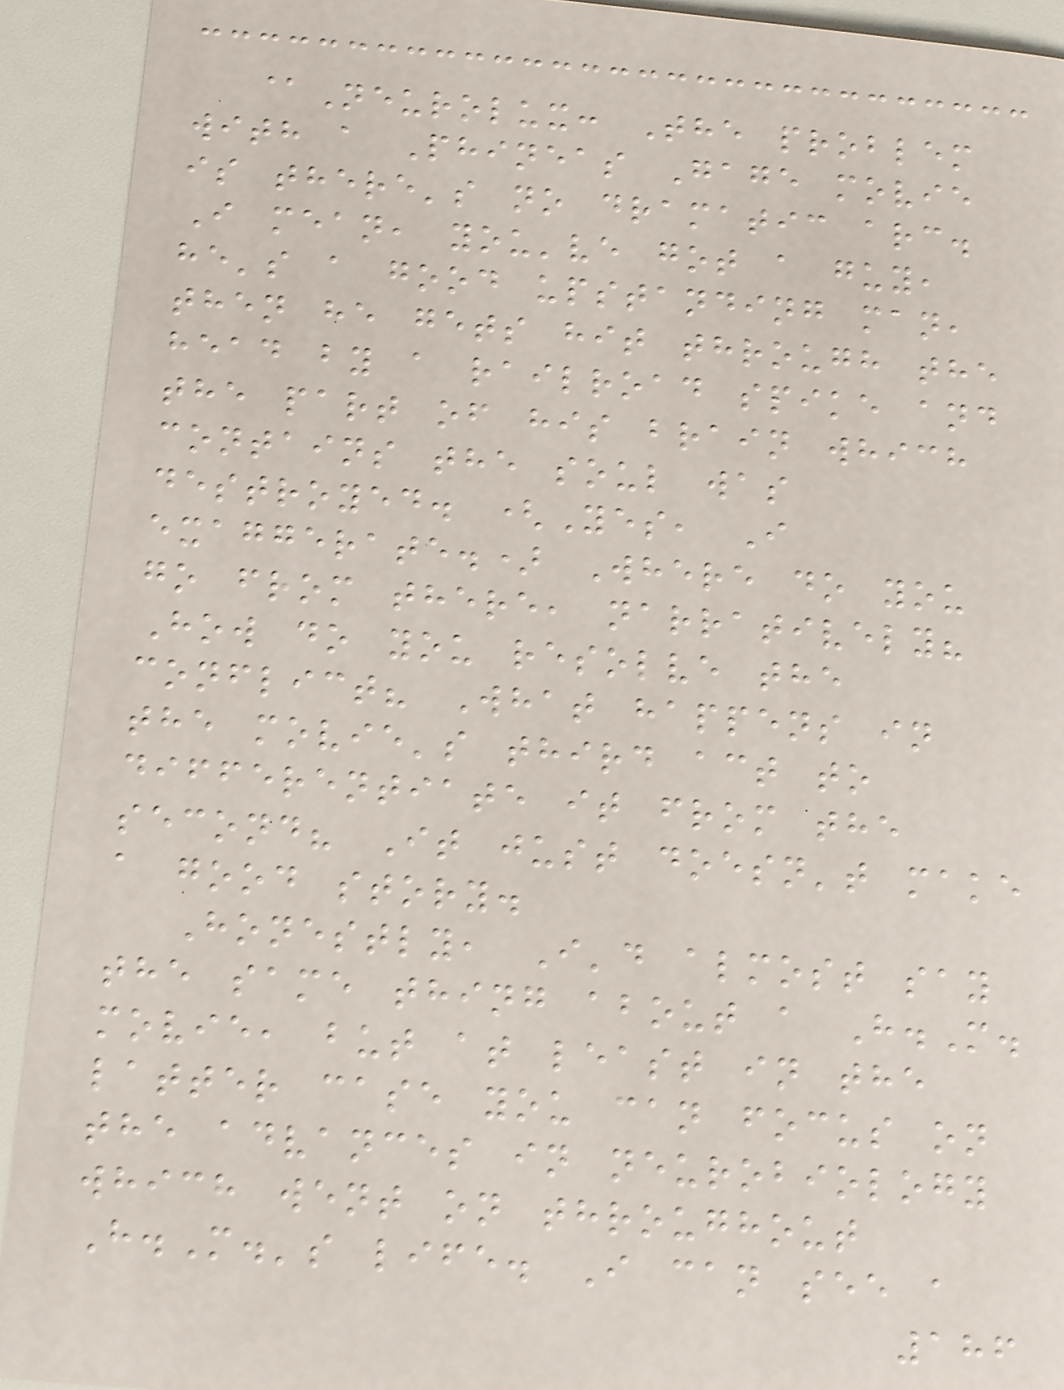@Neurolux: The problem
with a Phineas Gage movie
is there's no dramatic arc.
I mean, you've got a guy,
he's a good upstanding man,
then he gets hit through the
head by a railroad spike and
the part of his brain which
contains the soul was
destroyed. (Yes, I
exaggerate.) Where do you
go from there, narratively?
How do you resolve the
conflict? What happens in
the movie's third act to
differentiate it from the
second? It just doesn't make
a good story.
Honestly, I'd almost say
the same thing about a H.M.
movie, but at least in the
latter case you can focus on
the advances in neurobiology
which went on throughout
H.M.'s life. I can see a
186
